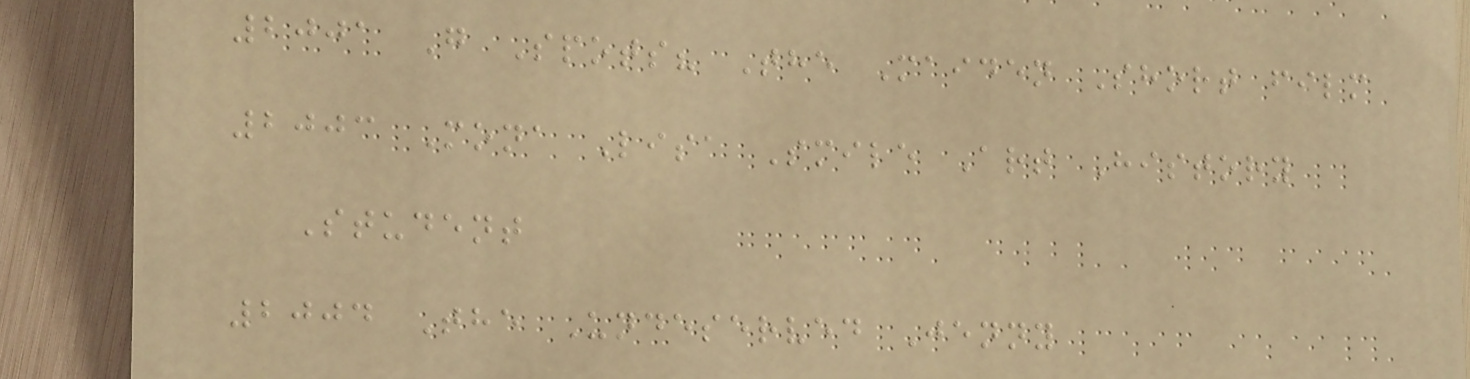2001 G Spots? The Maiden Short film
2003 Mona Lisa Smile Art History
Student
2004 The Undeserved Jenny
